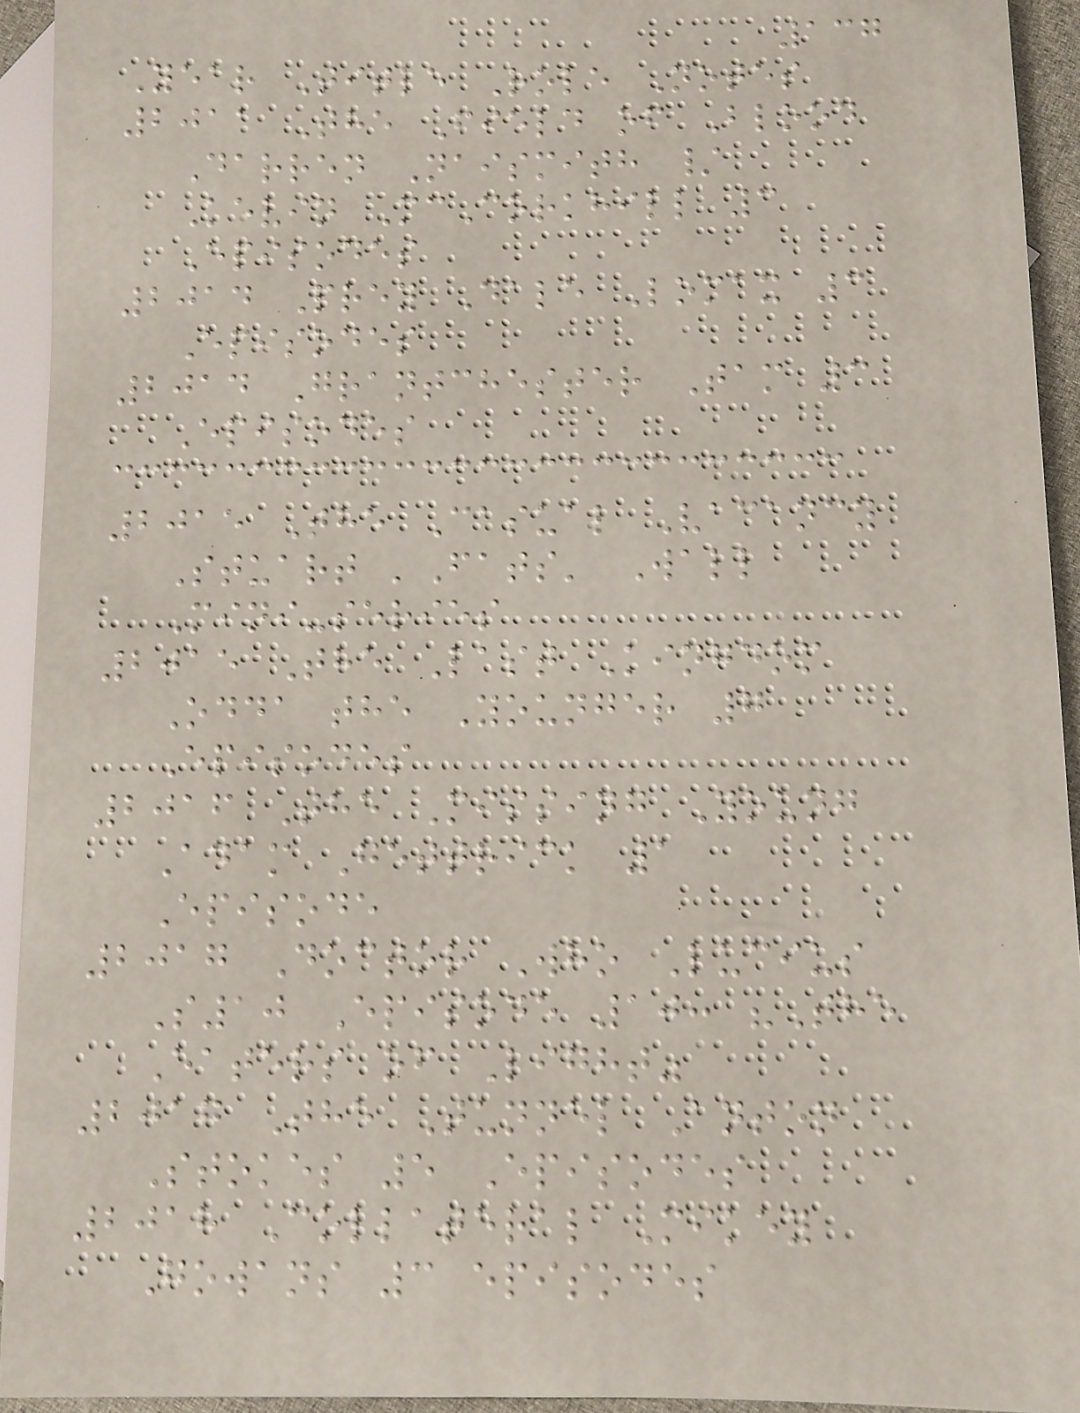137
Year Title Role Notes
2011 The Field of Blood
Darren Naismith /
Kevin McCorkhill 3
Episodes
2014 Prey Dale Lomax 3
Episodes
2014 Grantchester Tam 3
Episodes
2015 The Casual Vacancy
Stuart 'Fats' Wall
Mini-series
2015 The Last Kingdom
Odda the Younger 7
Episodes
2016 The Missing Young
Adam Gettrick 1
Episode
2017 Doctor Who Lucius
S10 Episode 10: "The
Eaters of Light"
2017 The Tunnel Anton
Stokes 5 Episodes
2018 Collateral Mikey
Gowans 3 episodes
